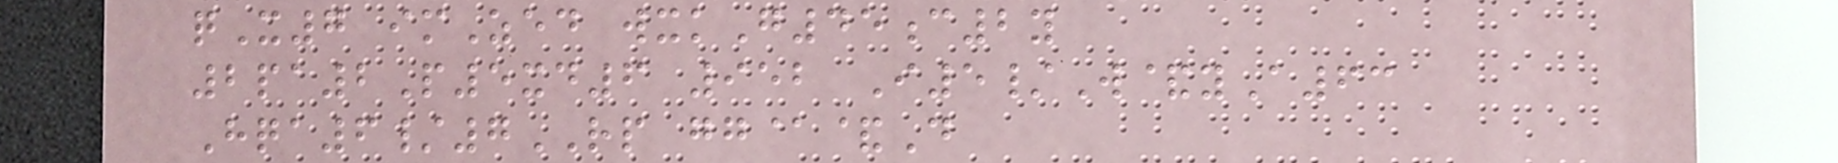qX7 imZed wxkG45c2y
2pa2P5xd6 952 I5/W&yA63
Hqa6/7RP gg@&D
